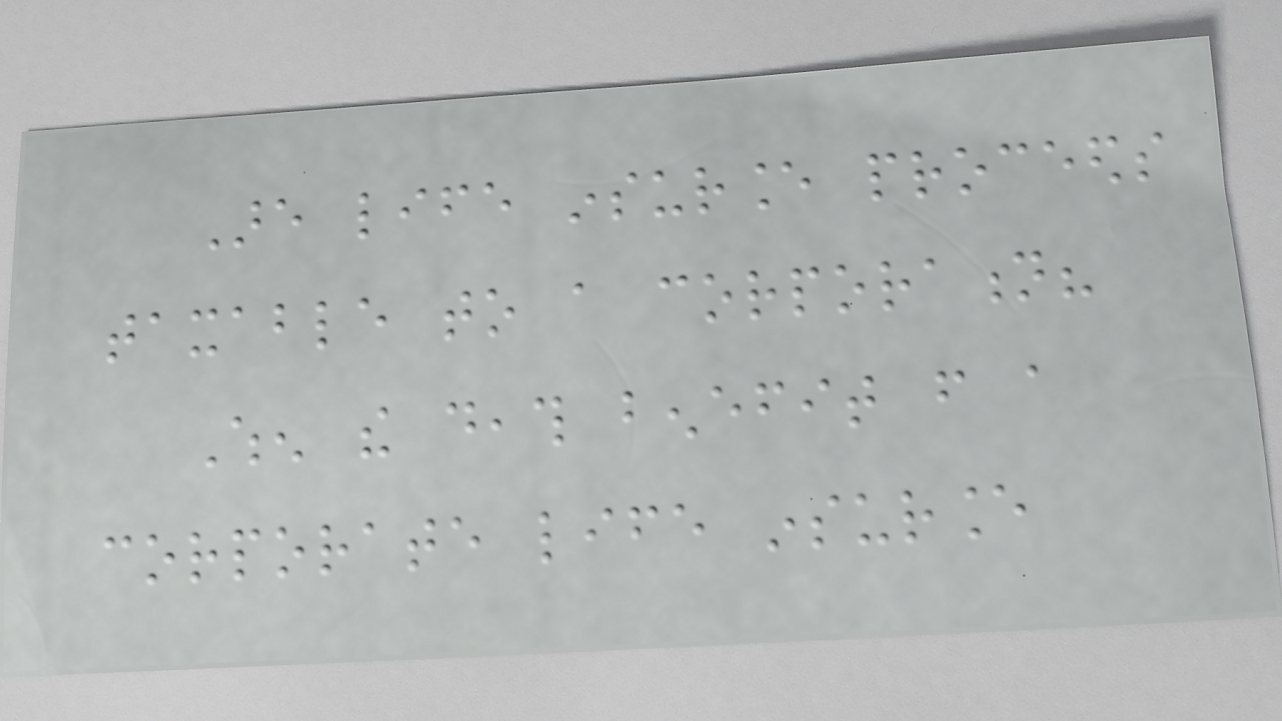Are life insurance proceeds
taxable to a corporation?
When the death benefit from a
corporate life insurance
